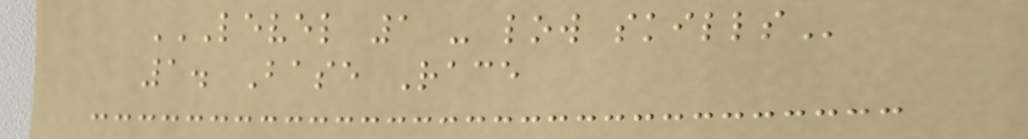LEVEL 1 - LOW SKILLS
1. Base Race
